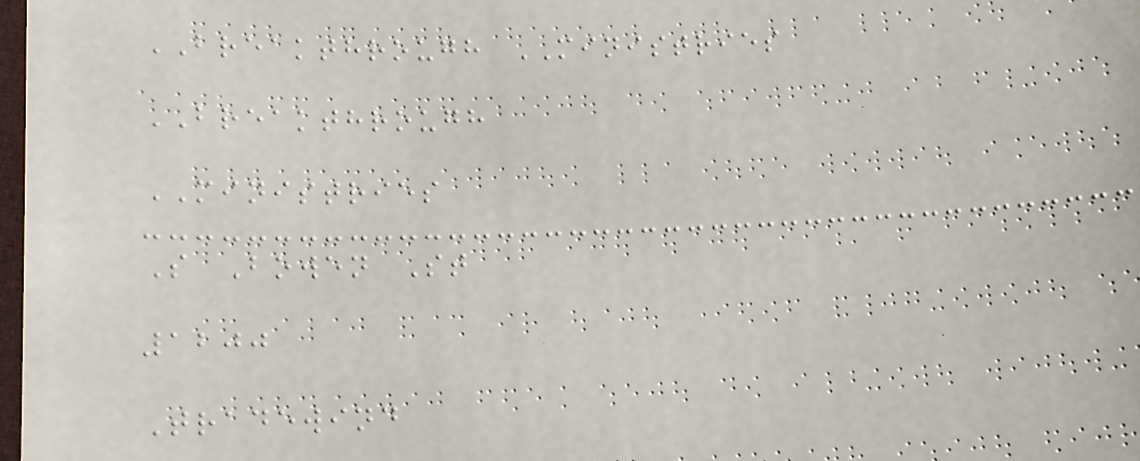BREAKTHROUGH MINISTRIES
BREAKTHROUGH
MINISTRIES
S Bowen St
1200
Tradewind
